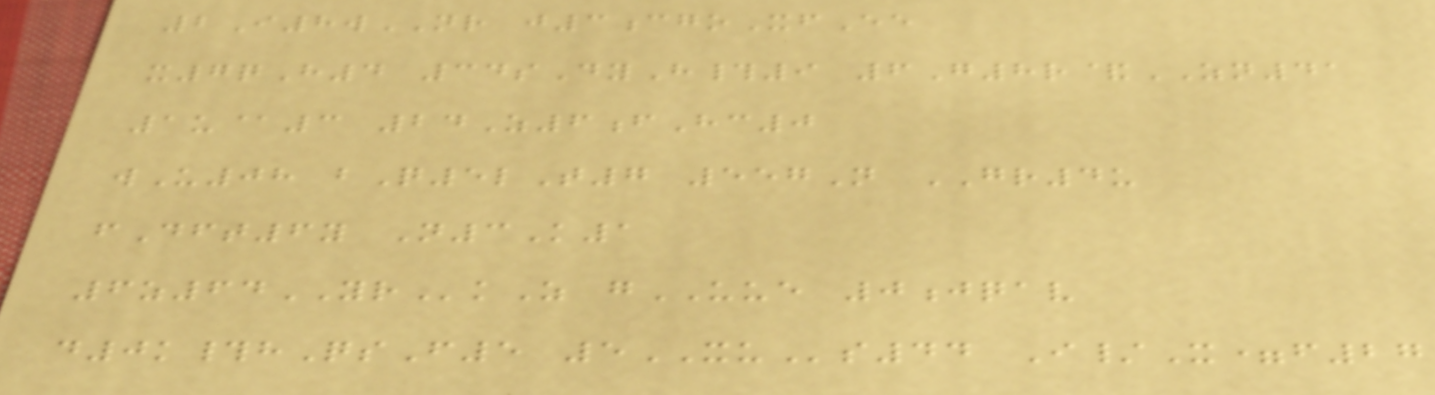2I8wNR j3cgoXfEe
x7qH4 34sDyH#9 6G8r&ZN41
1u@3 24Z6fHc0
wU08 bQ5lT7 557N GR4u
fDft6y N3K1
6z64YRkZ gUUE 0jqav
d0k#hQsF5 5XUs44 I/X=f27
